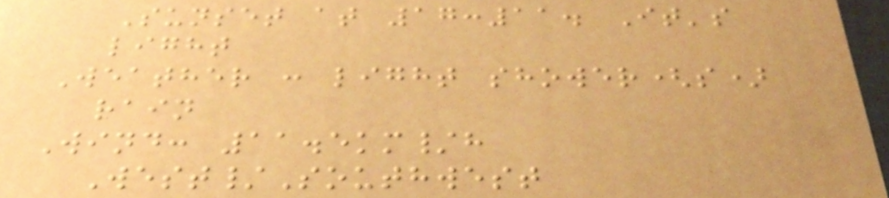Sunset at 17:11. It's
light
Weather : light shower(s)
rain
Wind: 11.5km/h
West/Southwest
